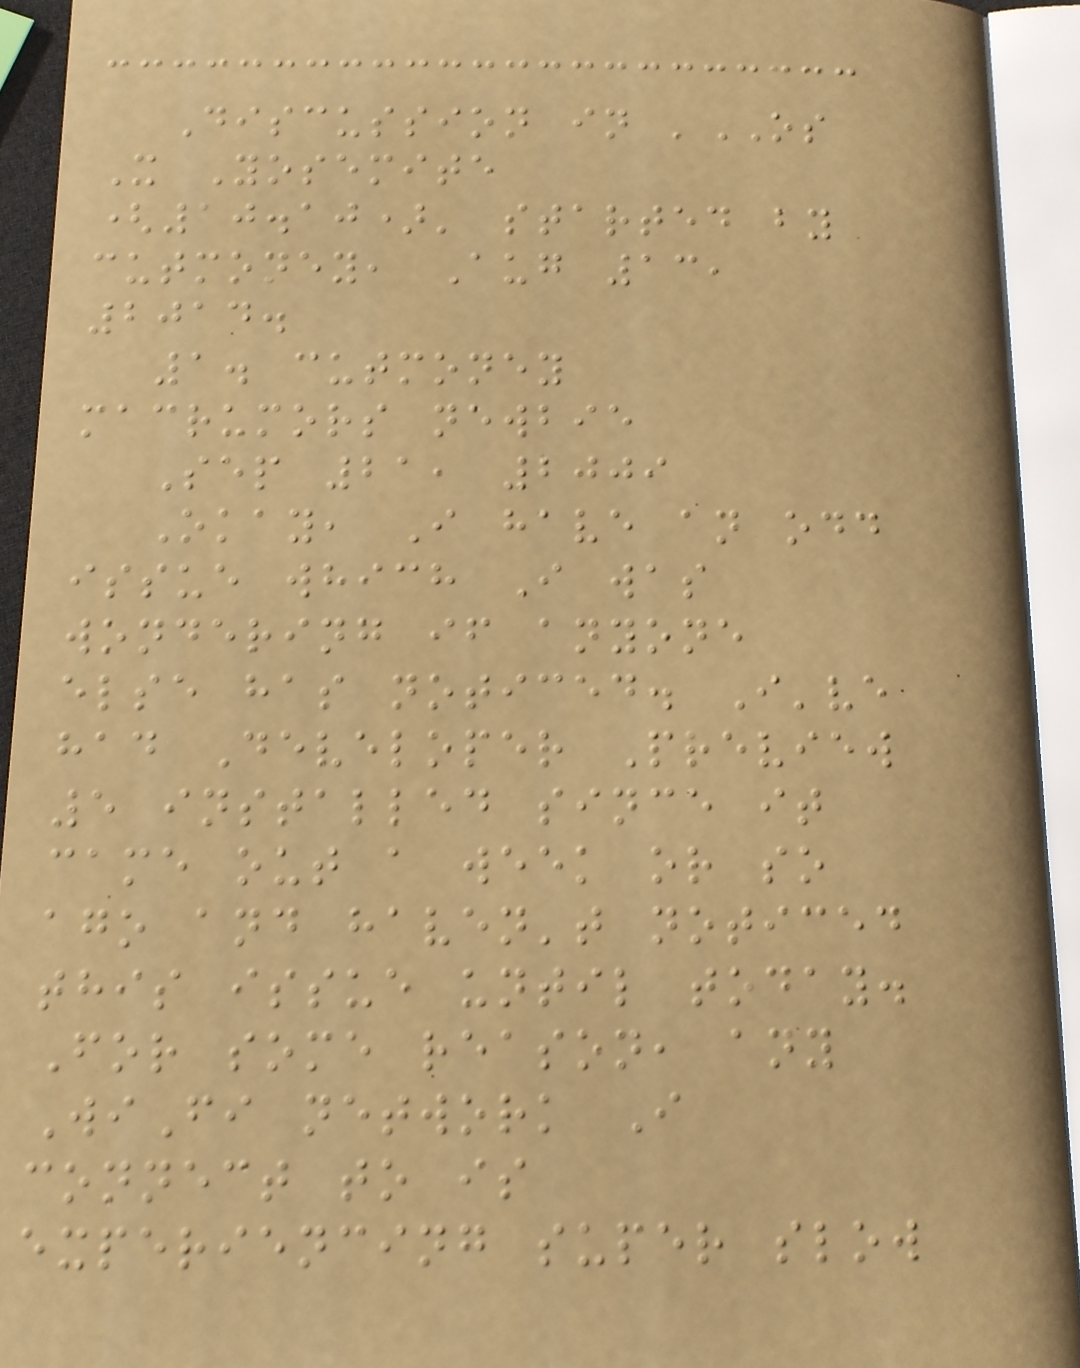Discussion in 'OS
X Yosemite
(10.10)' started by
cutmoney, Aug 13,
2014.
1. cutmoney
macrumors newbie
Sep 21, 2009
Okay, I have an odd
issue which I was
wondering if anyone
else has noticed. I've
had Developer Preview
5 installed since it
came out a week or so
ago and haven't noticed
this issue until today.
For some reason, any
WiFi network I
connect to is
experiencing super slow
